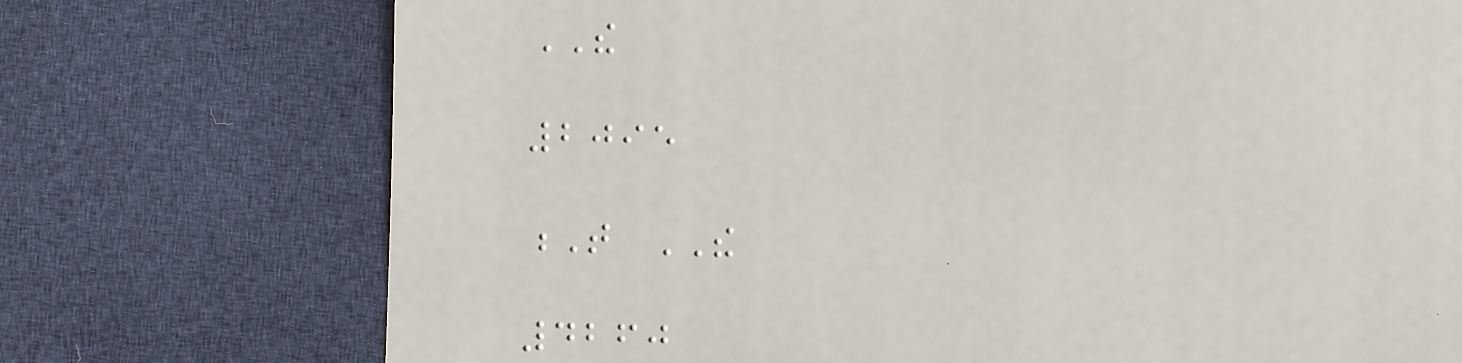THE
2095
T THE
4260
